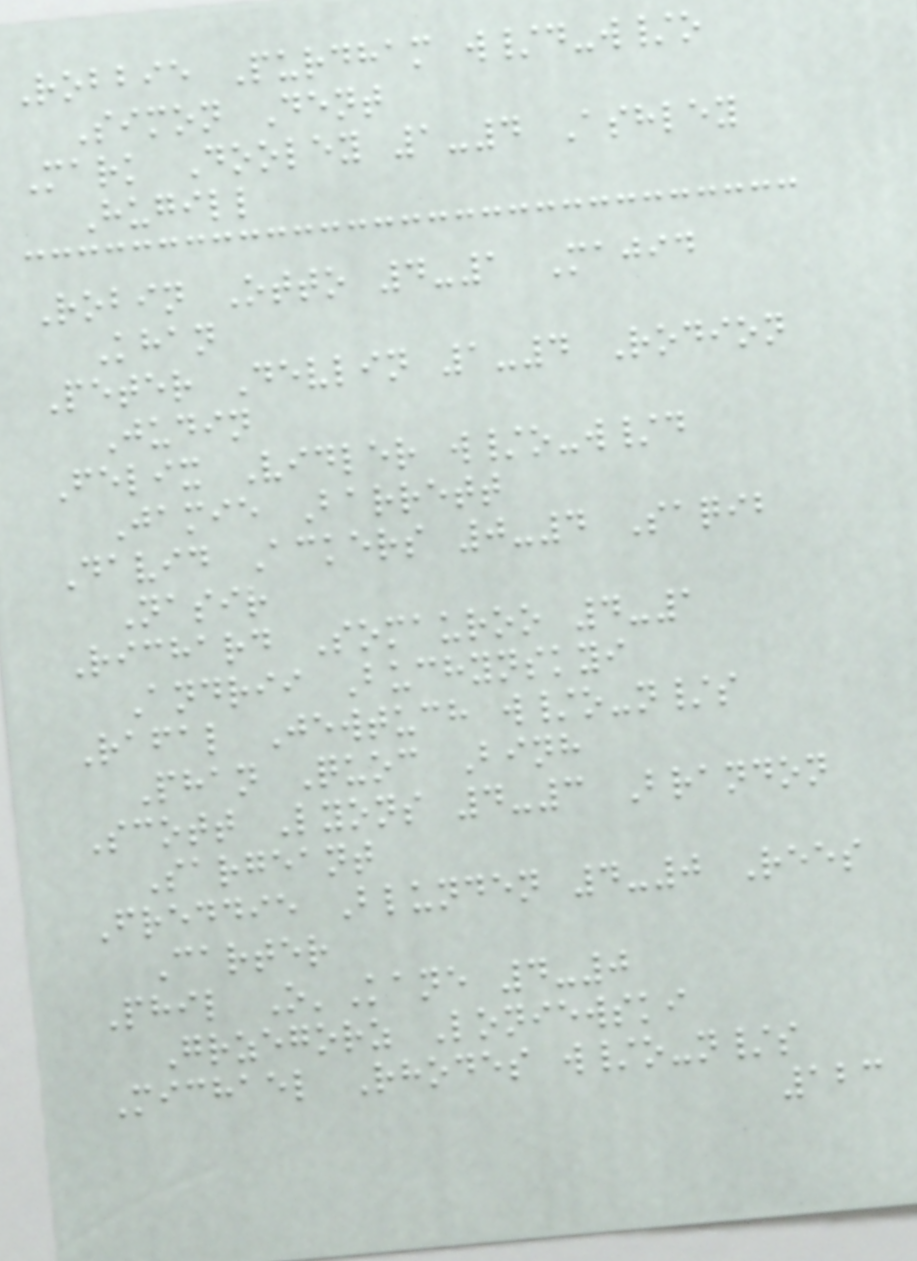Robbie Purdham w/d-w/o
Simon Dent
Mark Dooley 1-4 Ashley
Hugill
Robin Otto 4-1 Majid
Khan
Peter Devlin 1-4 Rodion
Judin
Felix Vidler w/o-w/d
Jamie Barrett
David Ackers 0-4 Saqib
Nasir
Richard Somauroo 4-1
Andrii Buchynskyi
Rafal Jewtuch w/o-n/s
Phan Quoc Binh
Scott Lyons 4-3 Brandon
Sargeant
Freddie Blunden 4-0 Rees
Carter
Phil O'Kane 4-0
Grzegorz Loniewski
Michael Rhodes w/o-n/s
123
